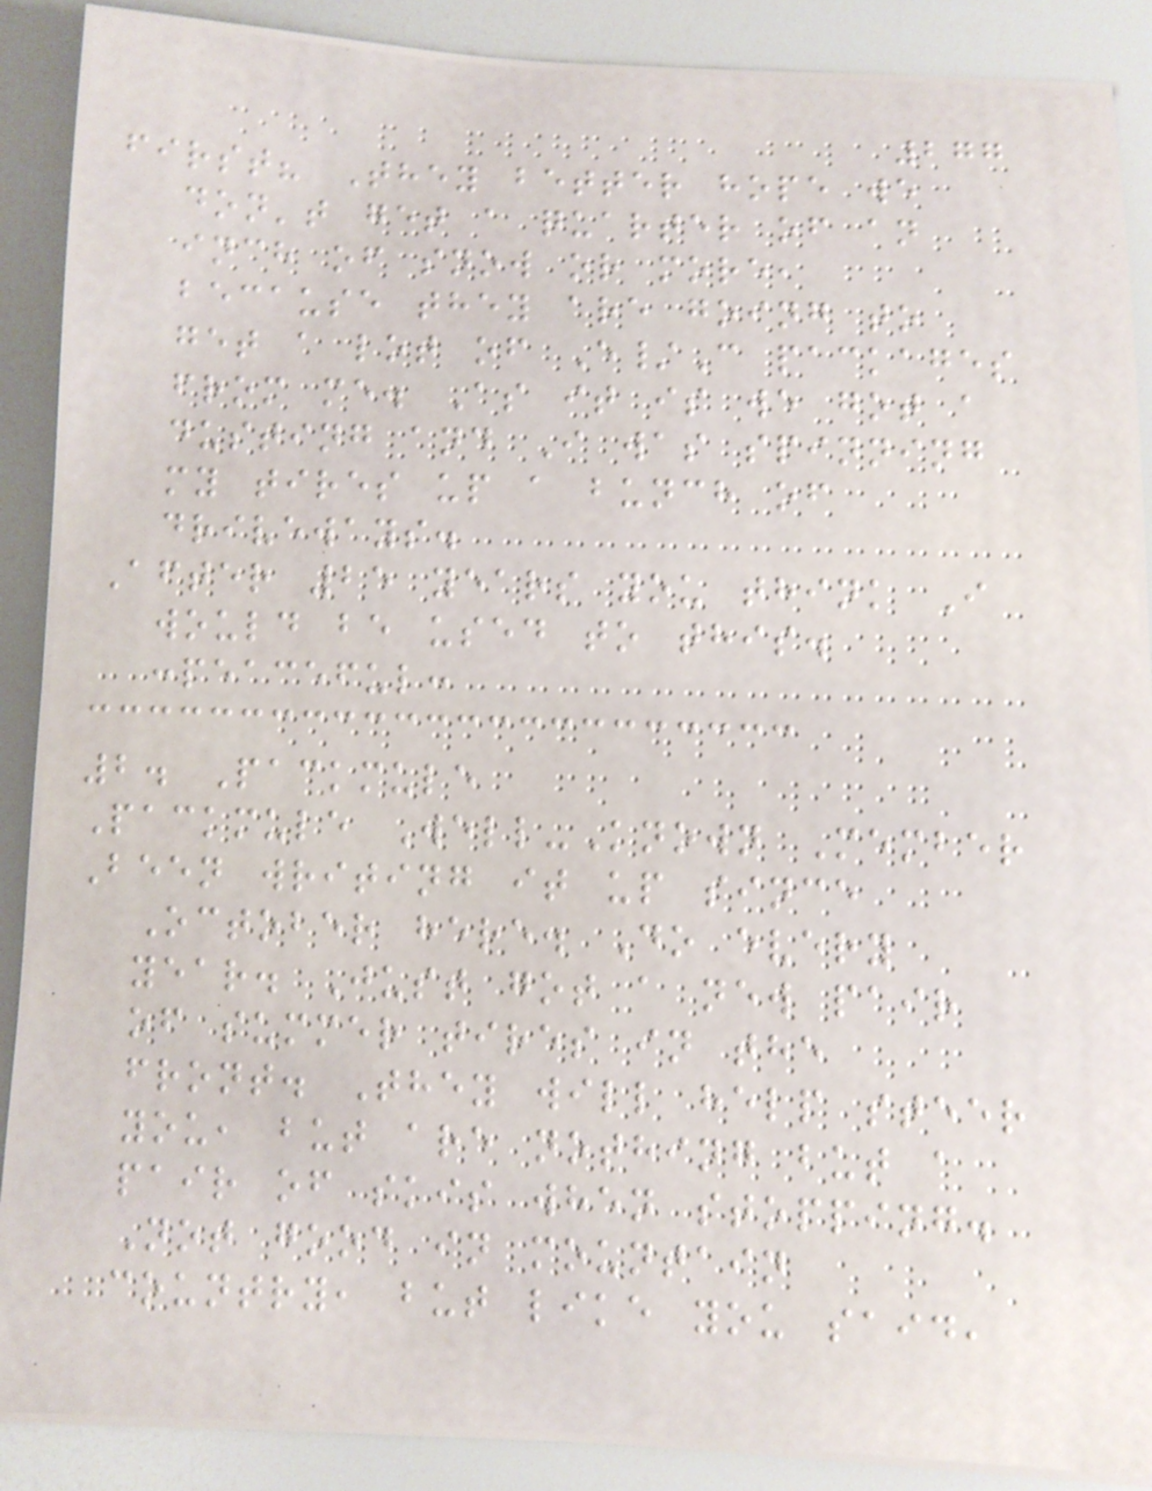277
first? They better hope we
don't get a quarter of an
inch of snow or more,
because they are going to
get a lot of E/C packages
from me. As it is we got a
dusting and I was spinning
my tires up a bunch of
driveways.
After 25 years you think I
would be used to this.
:peaceful:
2. Packmule
Packmule Well-Known Member
Been writing it up since
October here. Do every
year. Just got a new pair
of summer tires in the
front. They will help steer
you, but are nothing but a
pair of skis when stopping.
Not good in mountain
country, but like you said,
